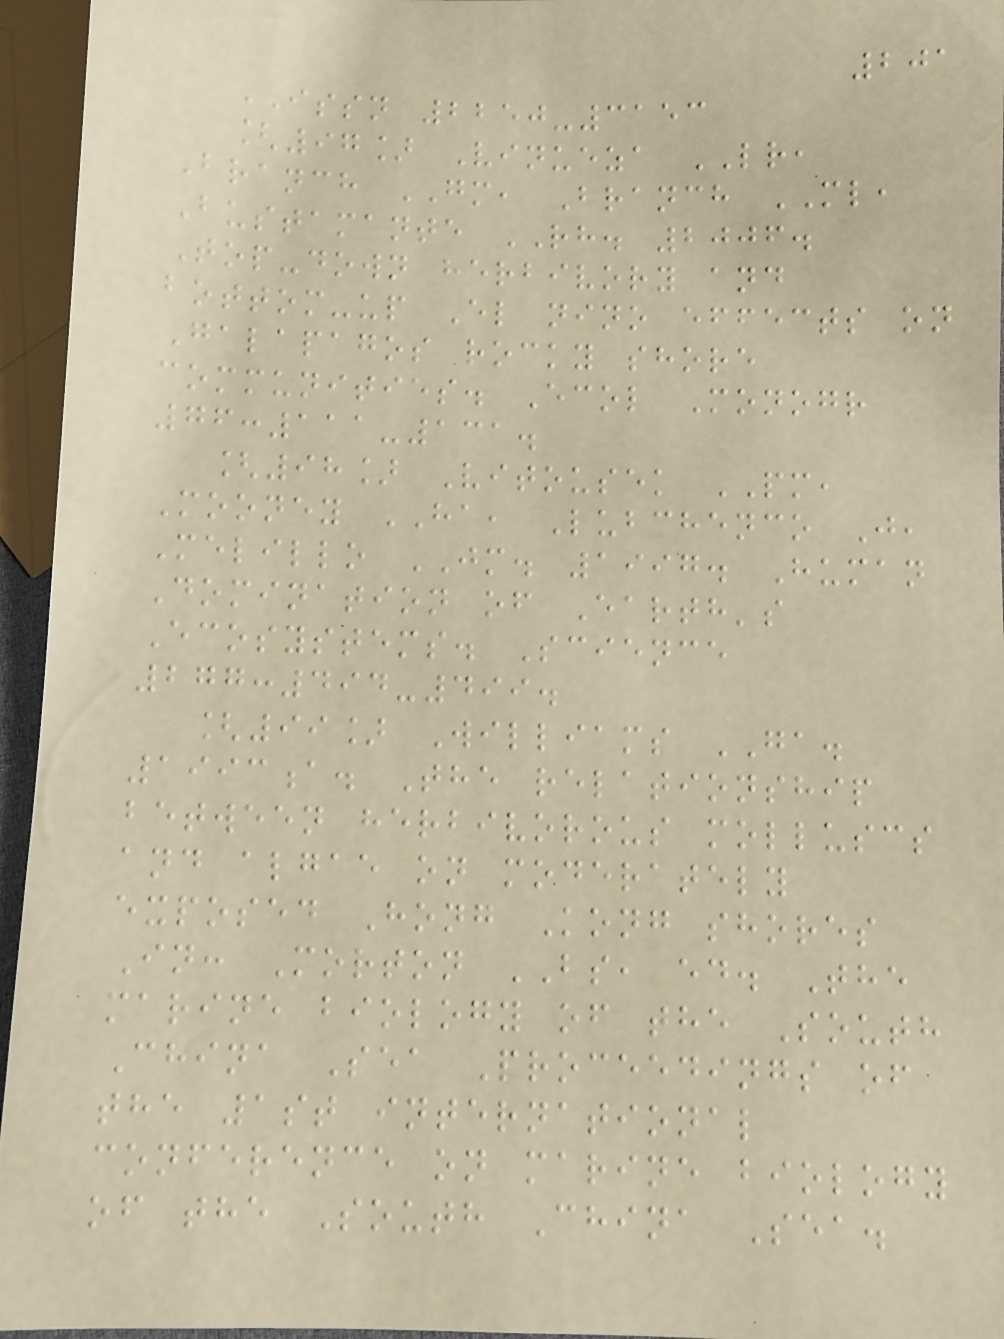201
ISSN 2250-3153
[97] Vinueza LR,
Branch GM, Branch ML,
Bustamante RH. 2006.
Top-down herbivory and
bottom-up El nino effects on
Galapagos rocky shore
communities. Ecol Monogr
76:111-131.
[98] Vitousek PM,
Mooney HA, Lubchenco J,
Melillo JM. 1997. Human
Domination of Earth's
Ecosystems. Science
277:494-499.
[99] Williams GA.
1993a. The relationship
between herbivorous molluscs
and algae on moderately
exposed Hong Kong shores
In: Morton BS, ed. The
marine biology of the South
China Sea Proceedings of
the 1st international
conference on marine biology
of the South China Sea.
